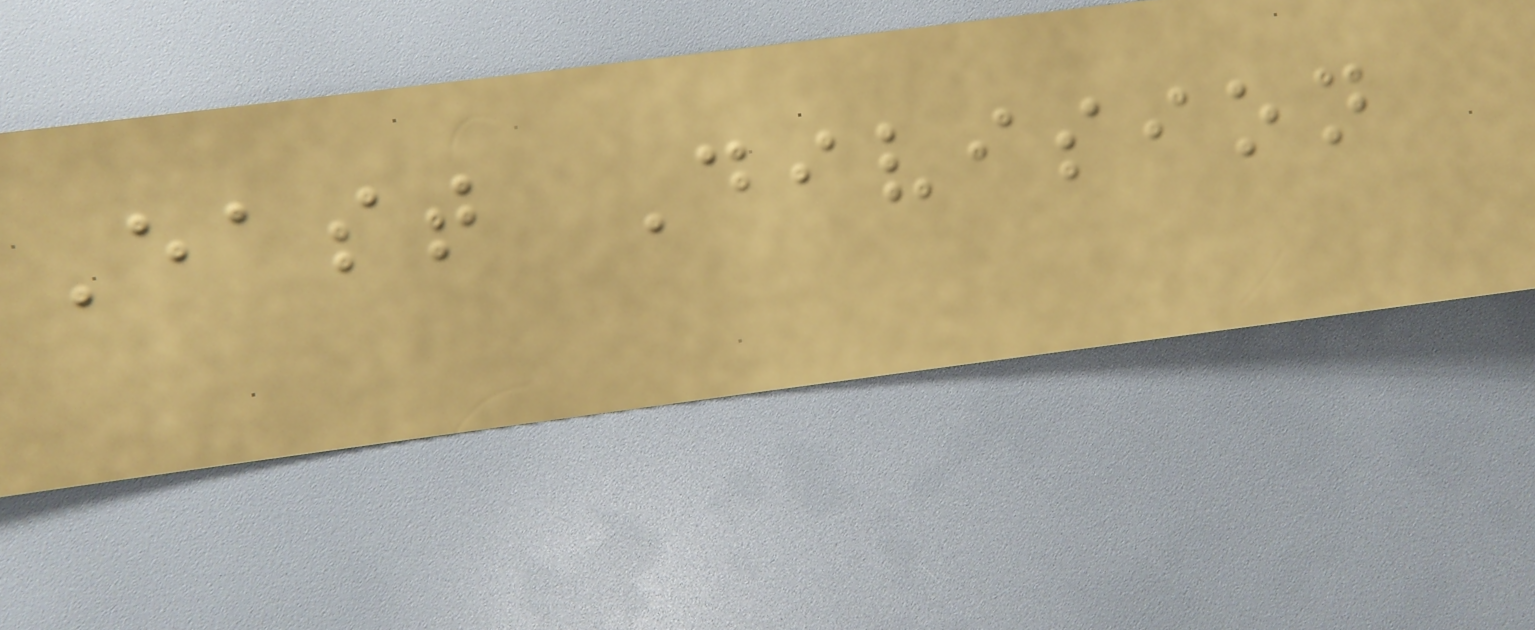East Division
